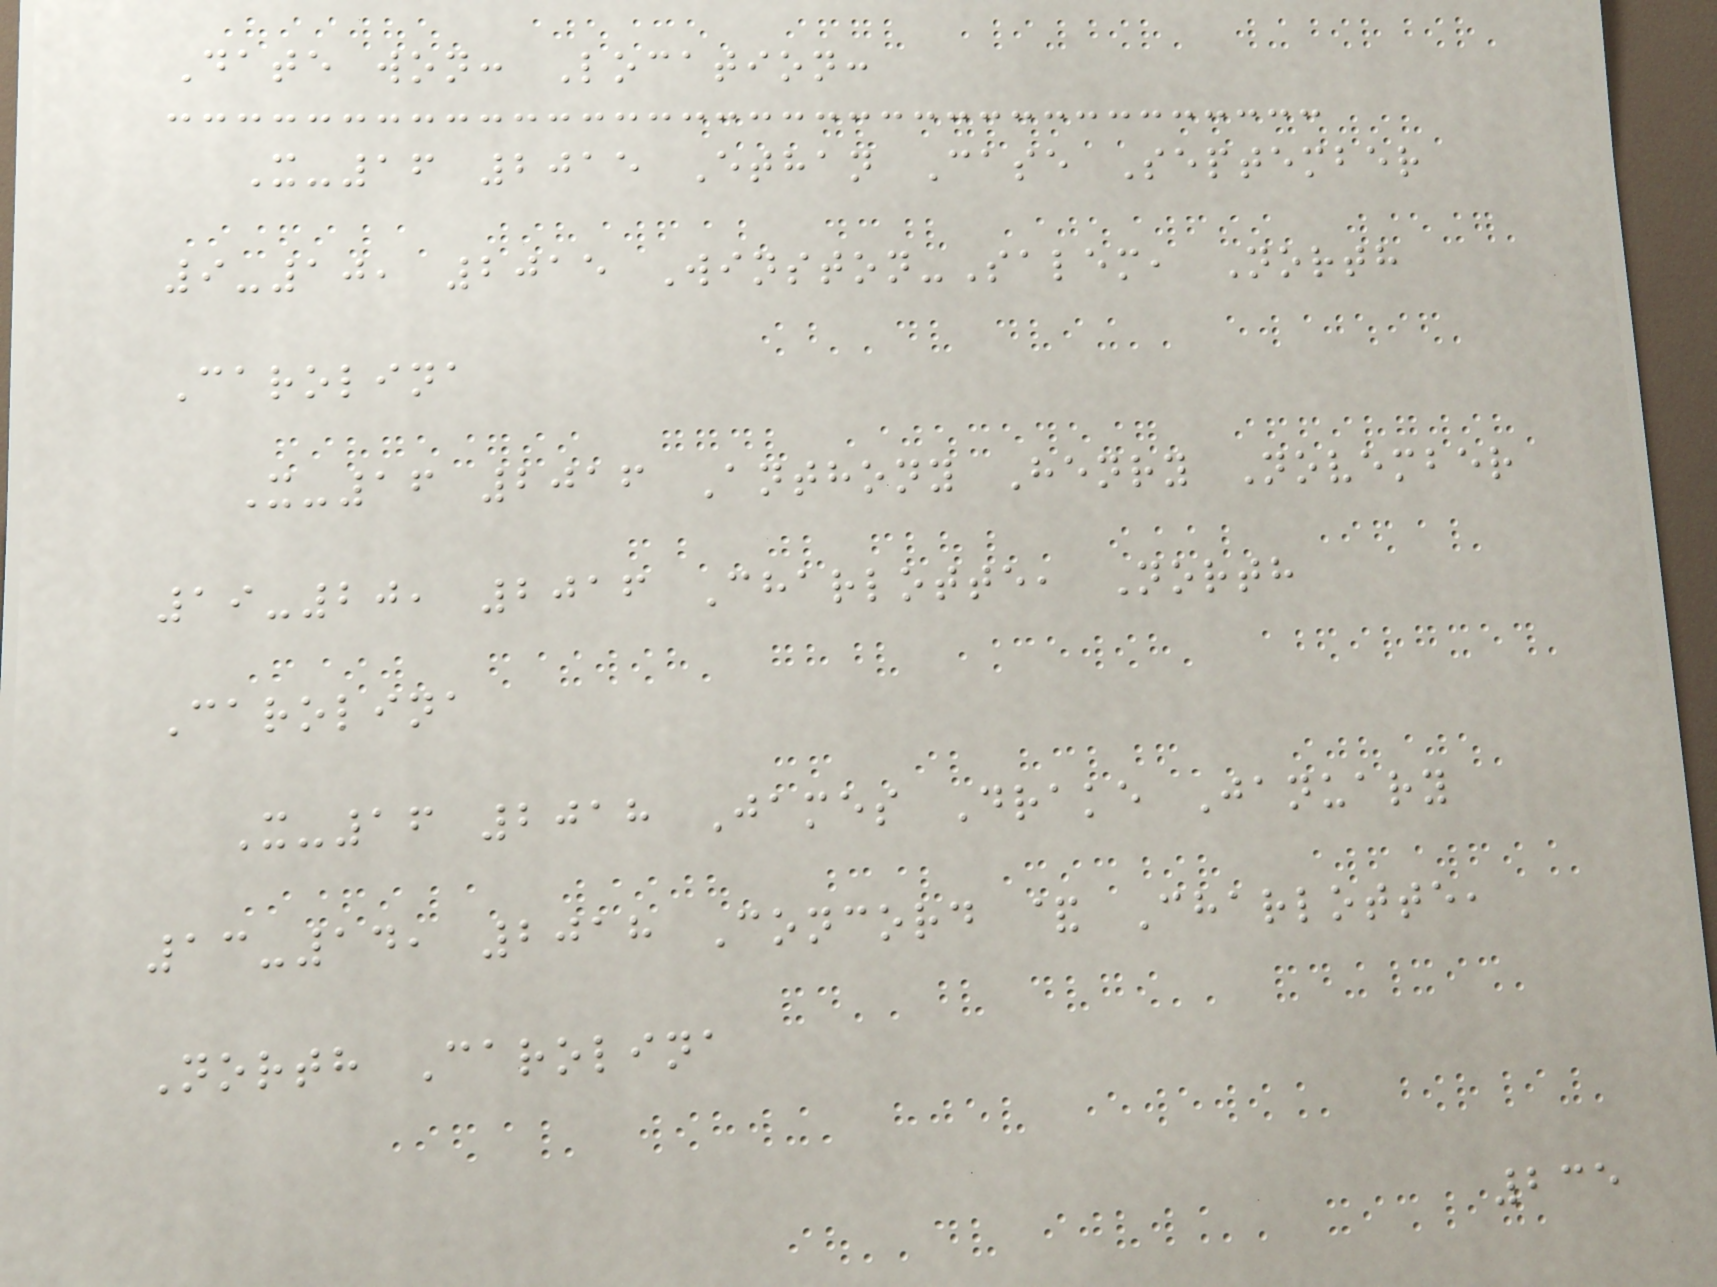Date won: Location:
X-16 2015 Ethan Case September
9-10, 2015 Winston-Salem, North
Carolina
X-16 2016 Anthony Henry November
19-20, 2016 Charlotte, North
Carolina
X-16 2018 James Drake January
13-14, 2018 Concord & Charlotte,
North Carolina
235
